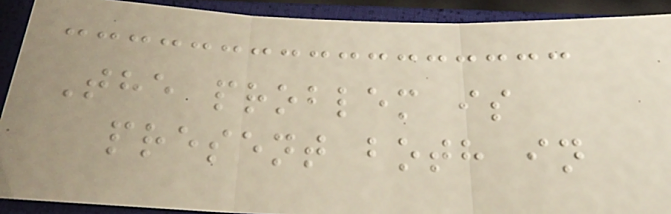The problem is
present both in
